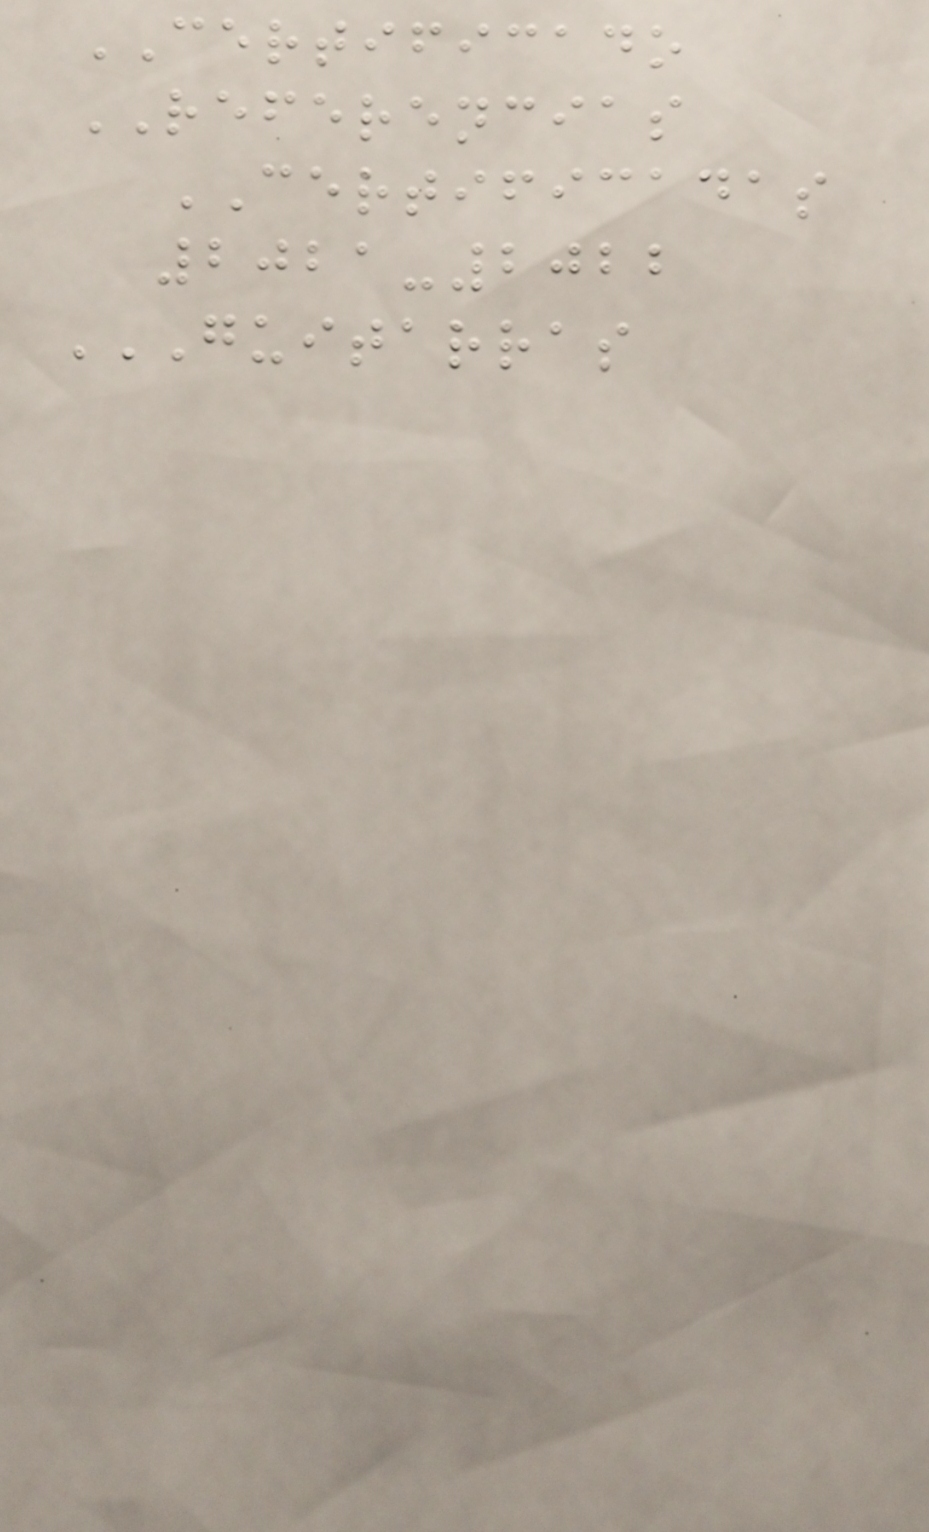CERTIFICADO
REFERENCIAS
CERTIFICADAS
2021-2022
GUITARRAS
